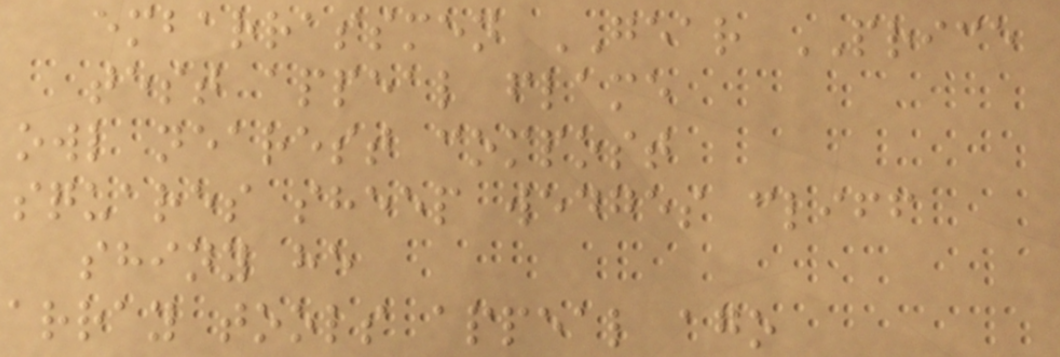embarrassmen GEAR PRICE
test appeal flame
owl nearest compost
squares sheep wedges cliff
shiny he
array tools appeal ago
